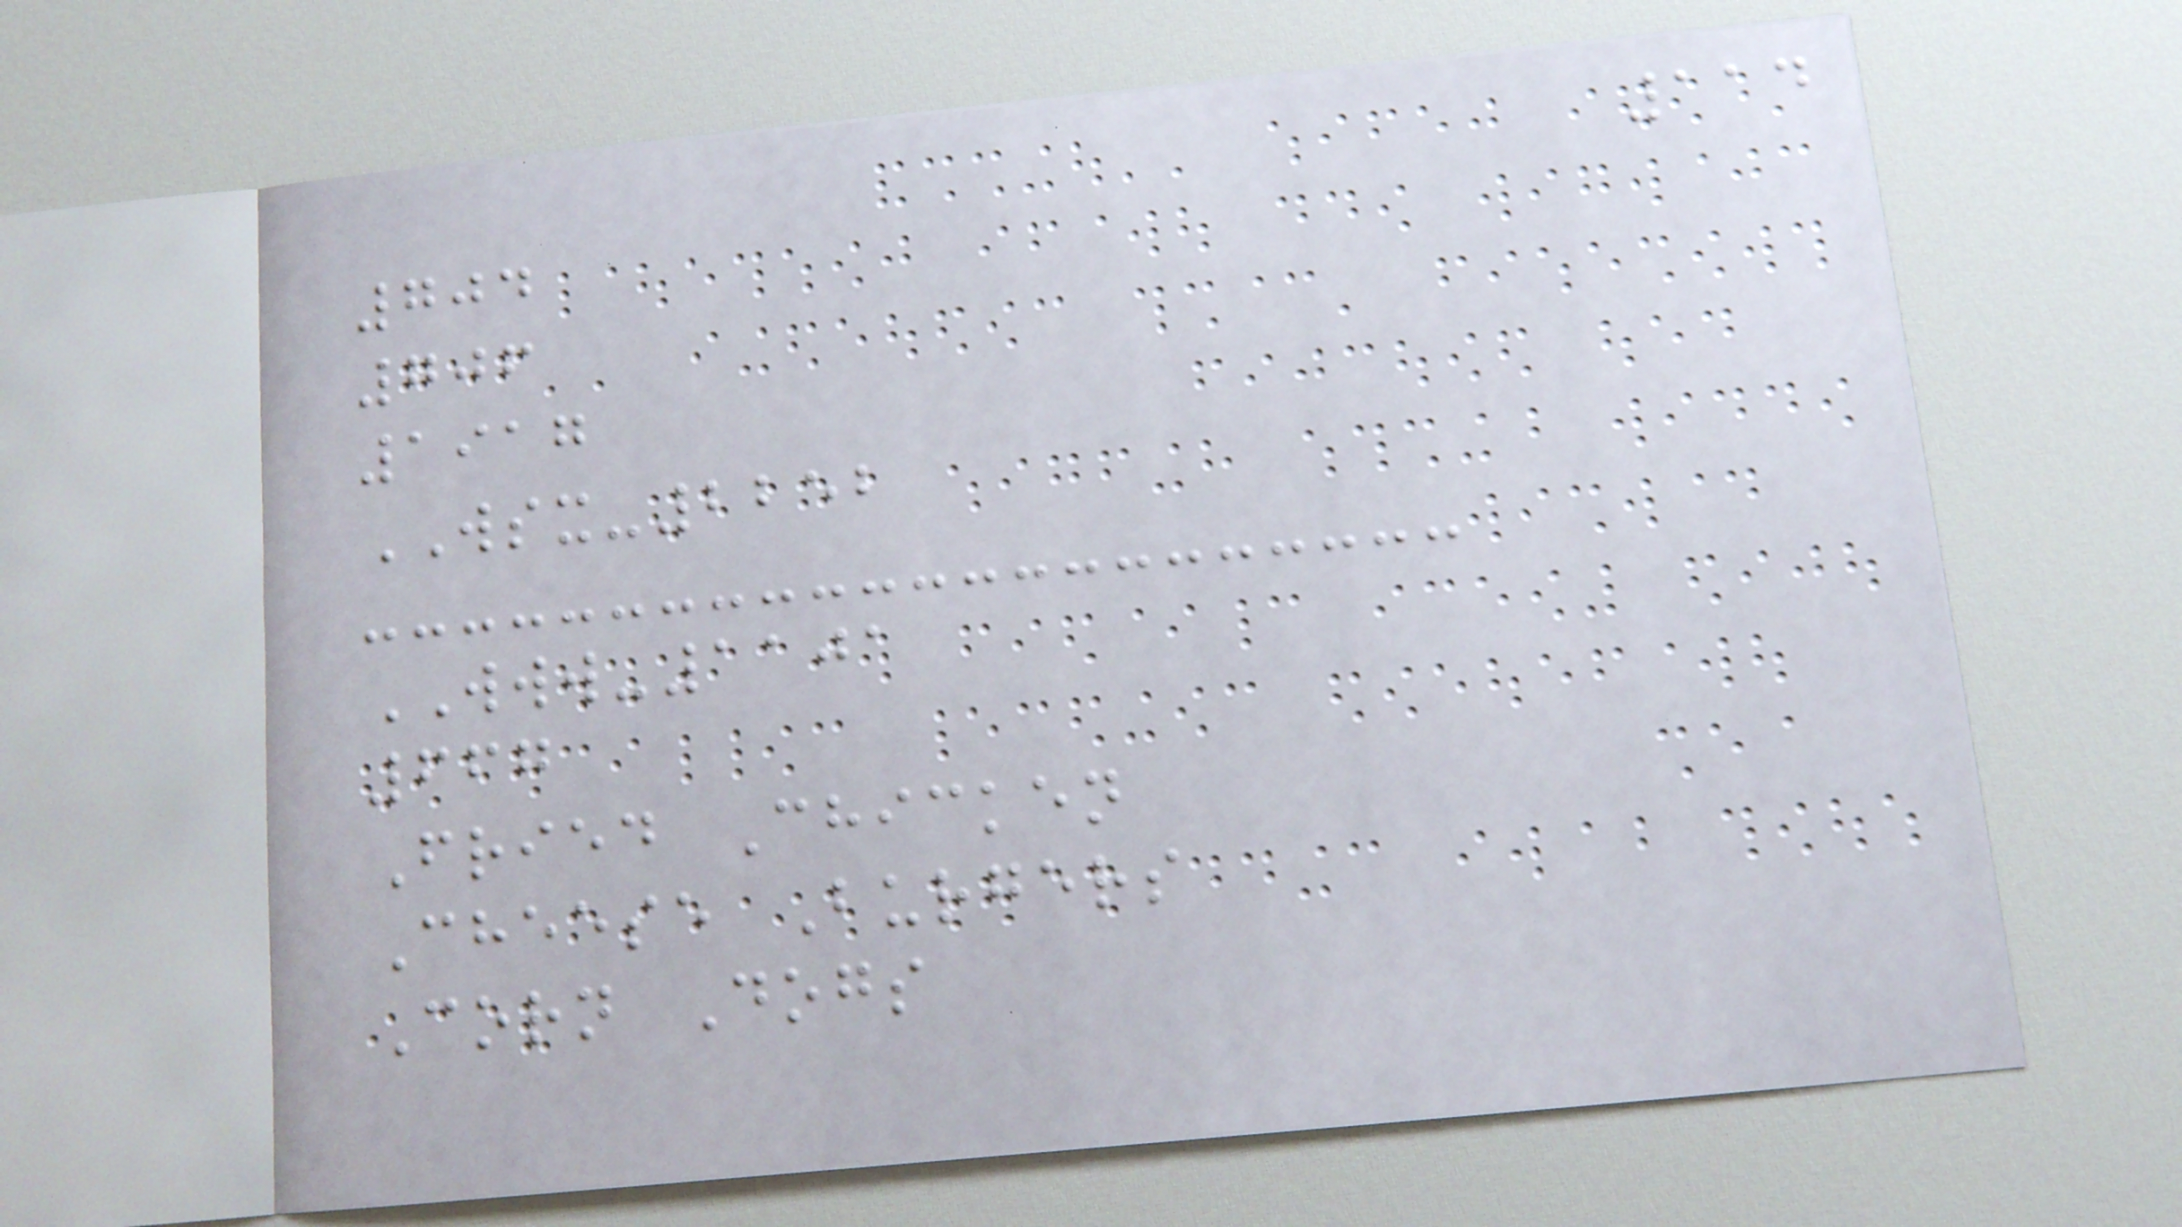114
704
706
1917
WSX-2252
WWW-1101
667
Fried Chicken
Cheese Burgers
Corn Dogs
